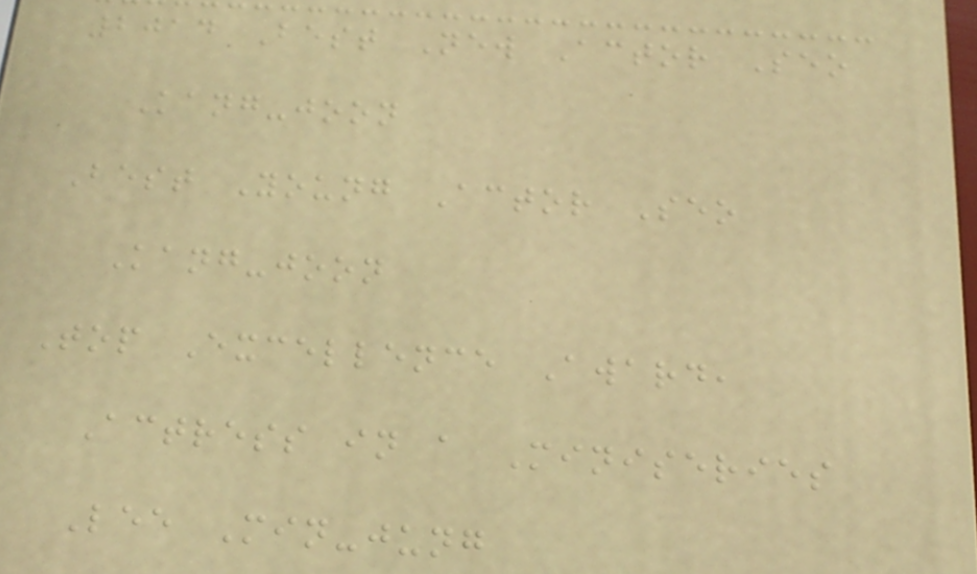2014 Best New Actor Seo
Kang-joon
Best Young Actor Seo
Kang-joon
Top Excellence Award,
Actress in a Miniseries
Lee Min-jung
